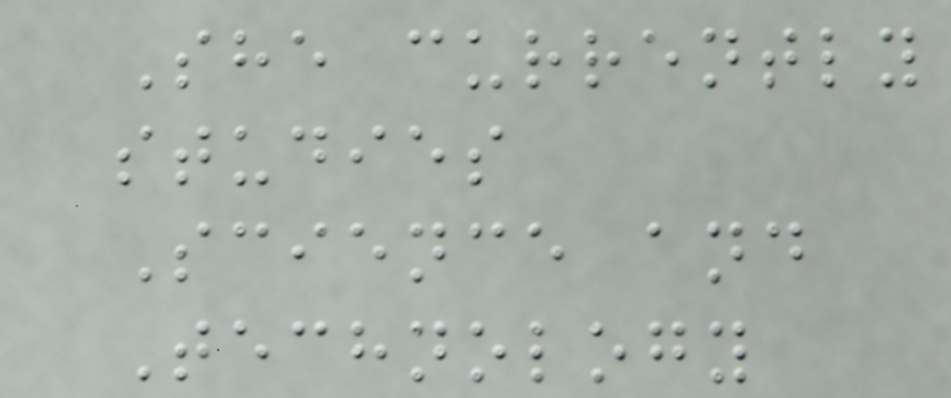She currently
studies
Science and
Technology
